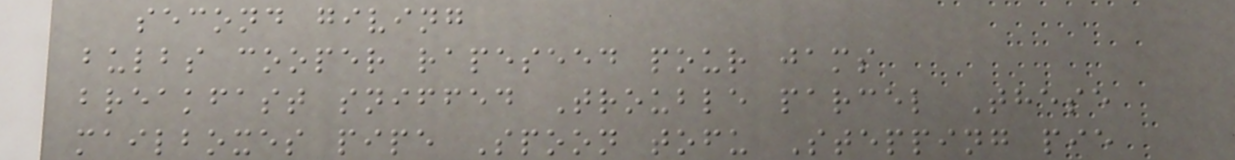second giving
bulbs cooper rapeseed pour jams
breakfast sniffed Trouble parcel These
mailboxes pipe Spoon tofu Stepping pie
